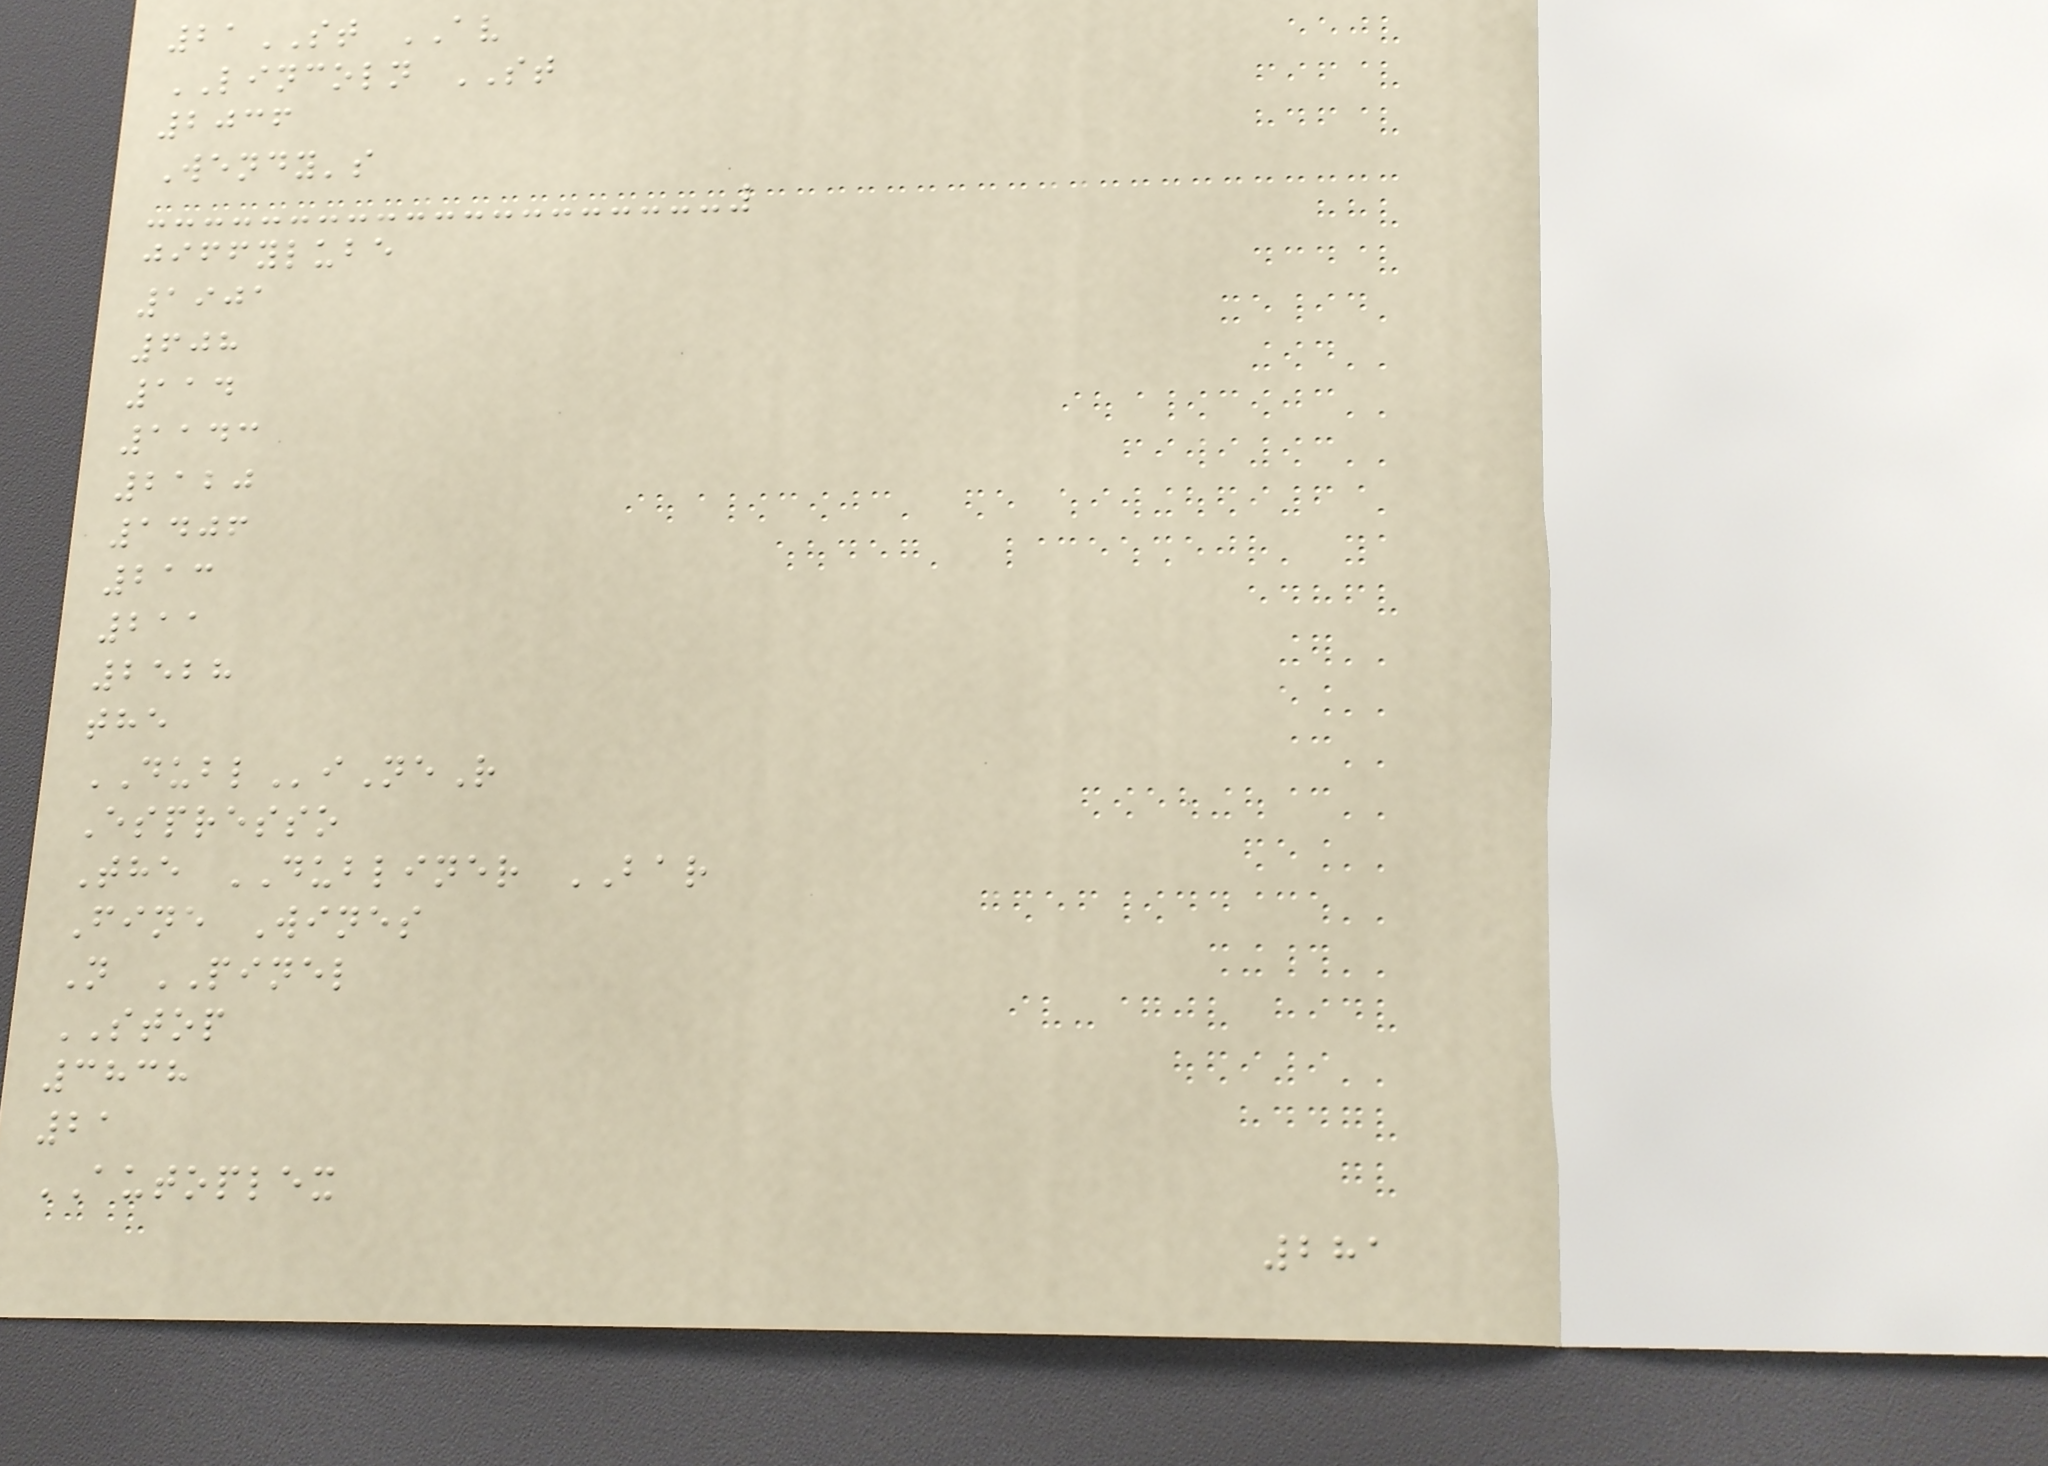21ST AV
LINCOLN ST
2036
Wendy's
jiffylube
1901
608
114
1143
2120
1406
213
211
2528
the
DUBLiNeR
Espresso
The DUBLINER BAR
Fine Wines
N PINEL
STOP
3838
21
AUTOPLEX
281
